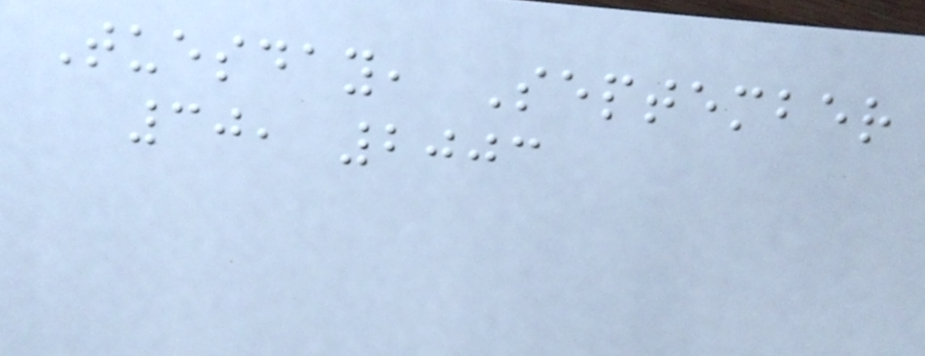Tuesday, September
30, 2003
